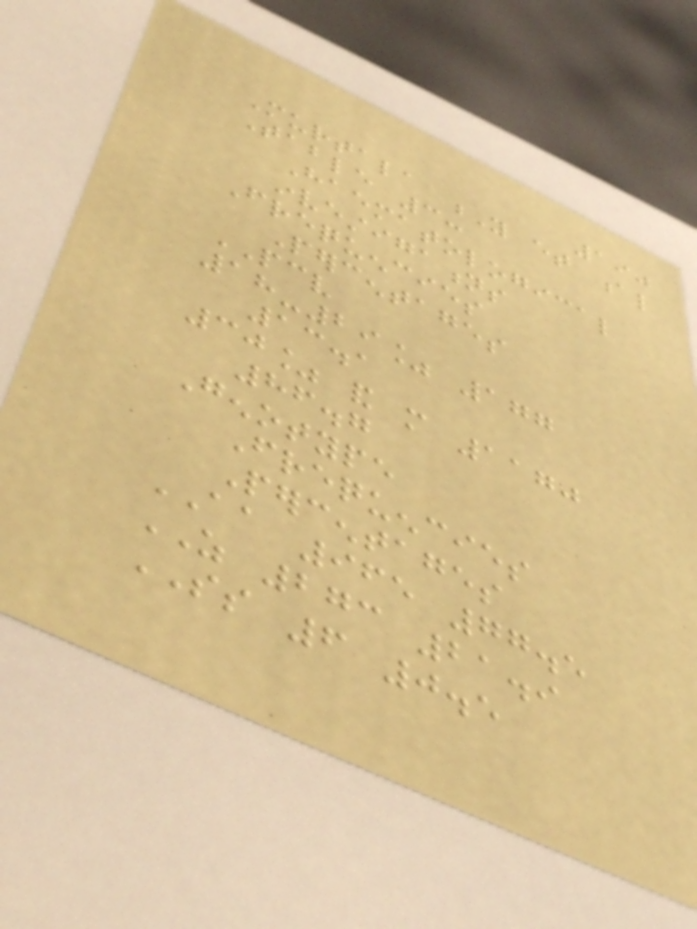190
Murtala Y et al
Table 3:
Haematological
investigations
Frequencies
Percentages
PCV
18-29% 177
13.1
30% and more 1170
86.7
Genotype
Frequencies
Percentages
AA 965 77.5
AS 273 21.9
SS 6 0.5
